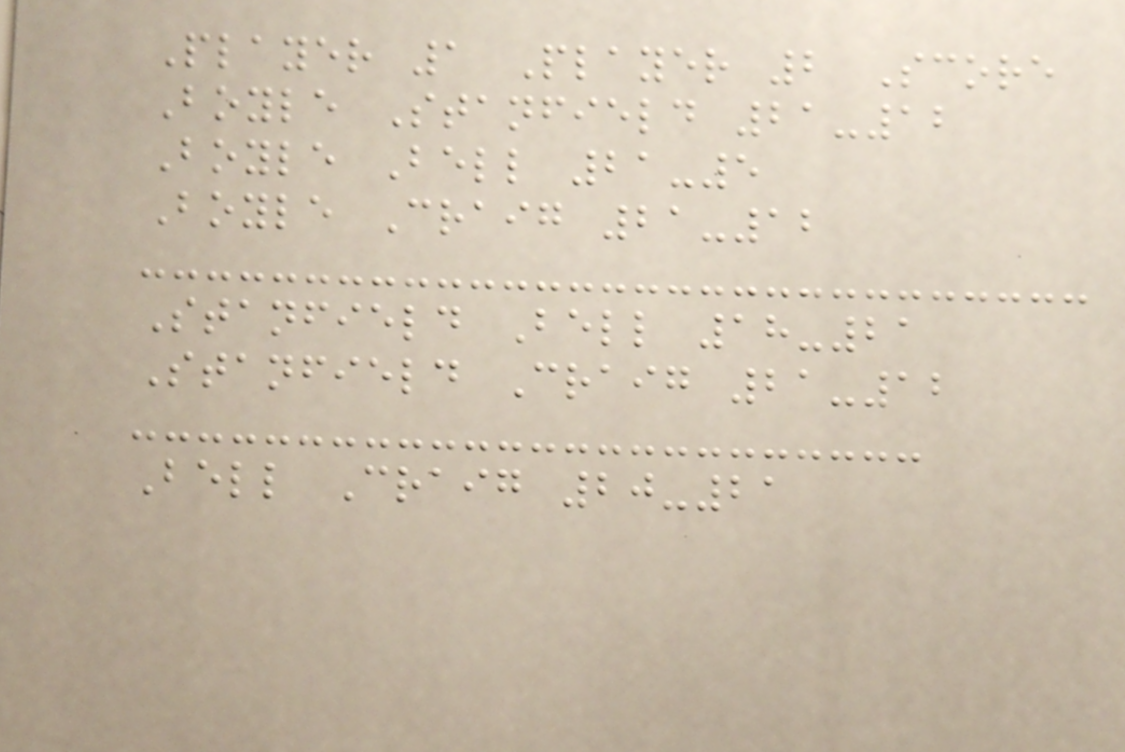Player 1 Player 2 Score
Boyle Stanfield 21-12
Boyle Bell 21-5
Boyle Craig 21-12
Stanfield Bell 18-21
Stanfield Craig 21-12
Bell Craig 20-21
